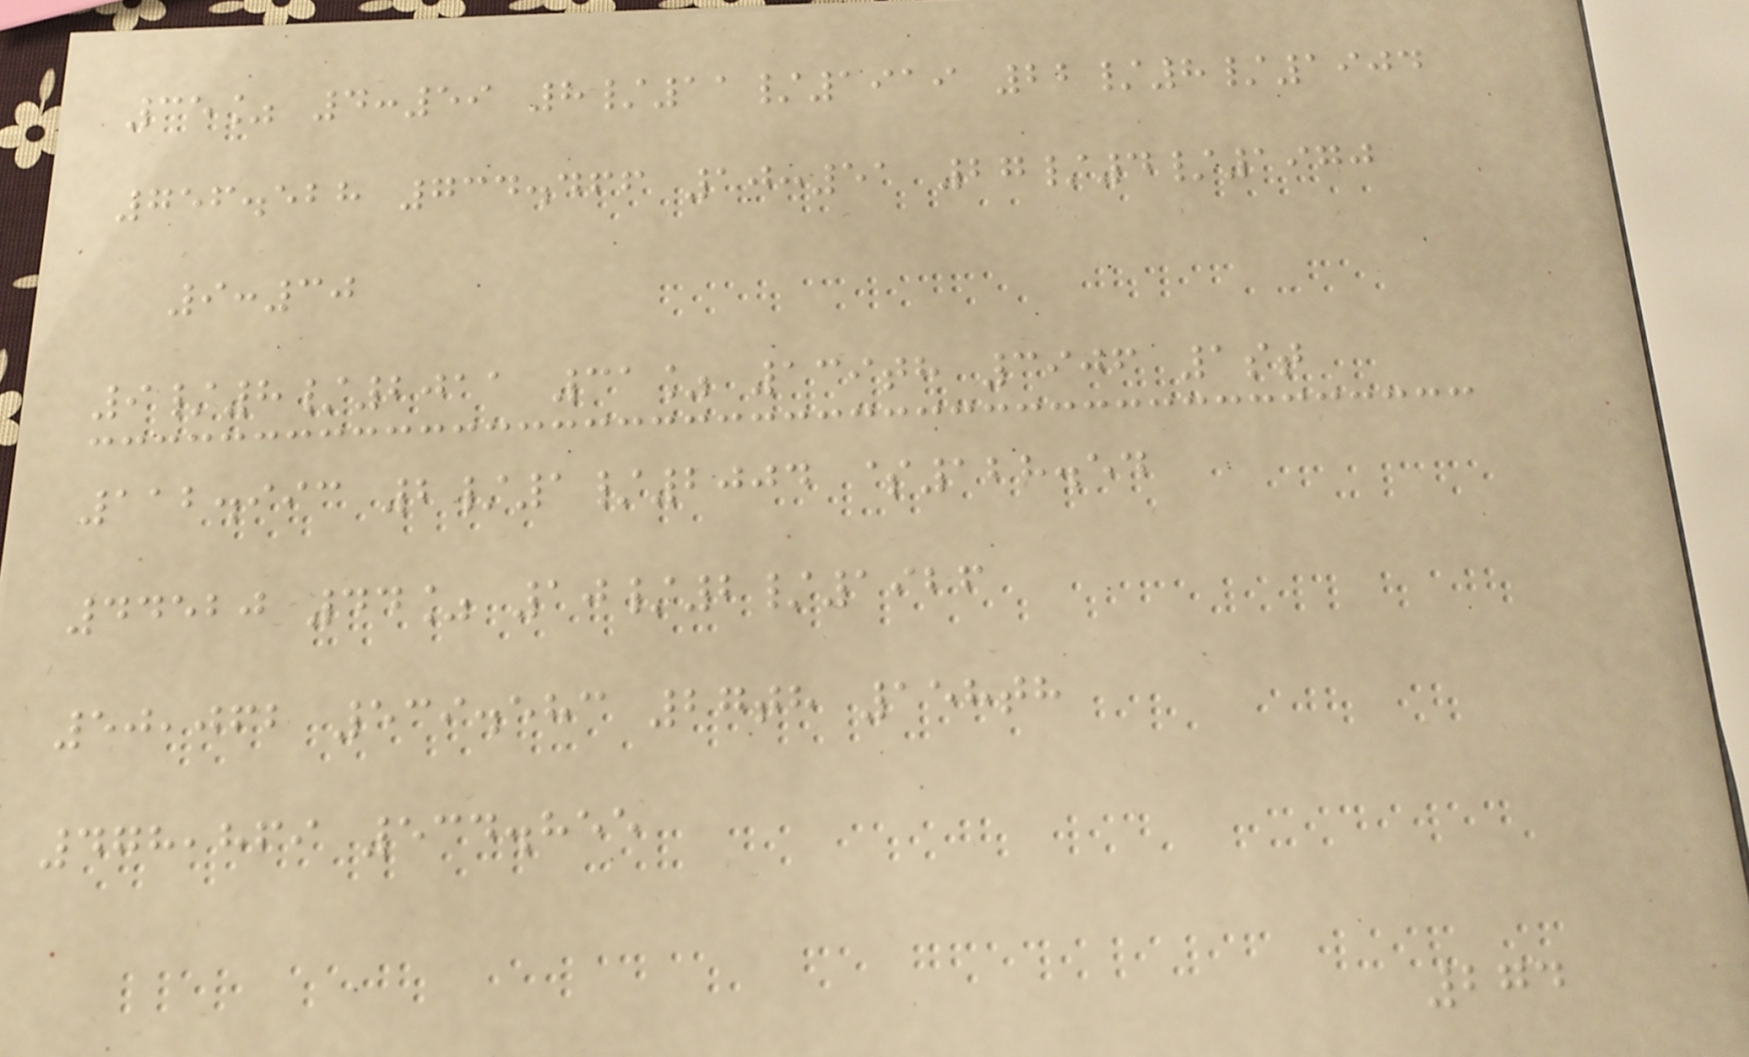35% 4:59 8/11/1919 22/8/1904
756.528 734.466 10:51 27/4/1970
9:30
9/8/2011 31% 139th 3906 1st
112.993 2/1/2004 $128.54
44520 44% 10/2/1926
50,062 539.583 27th 158th
478,869 534.855
274
